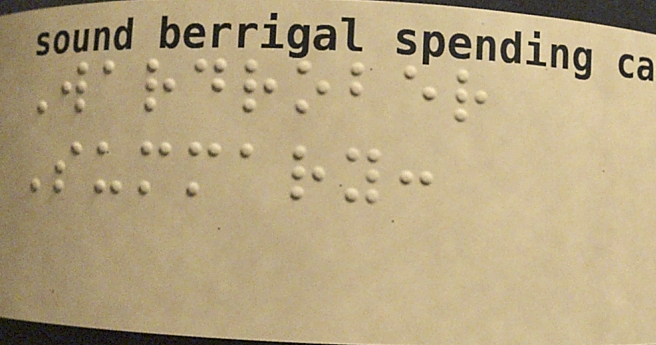Wardrober
Summary:
